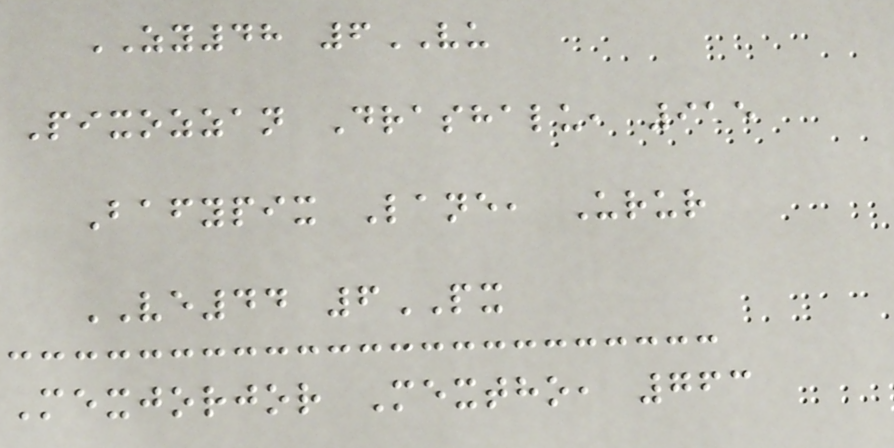ZY48 6VU
Pixozzan Drashalu, 915
Bafypix Lane, Urur
VE44 6PX
Mexjorjor Mextho, 763
